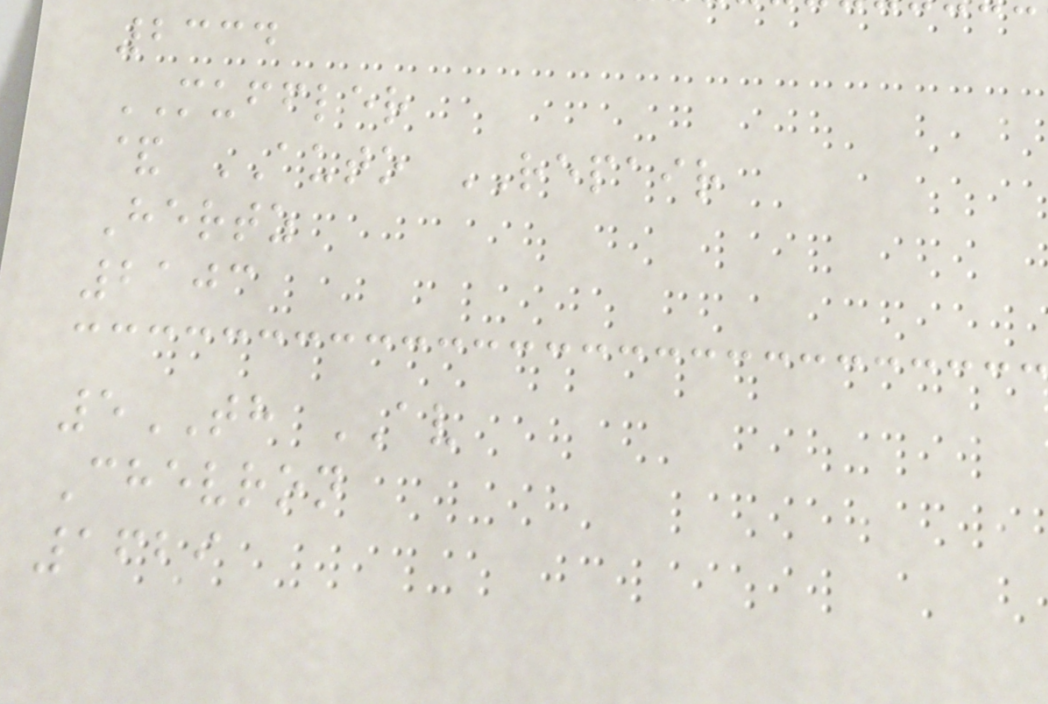2334
MUFFLER
& AUTO REPAIR
Hertz
2103
5TH AV
Chevron
1629
